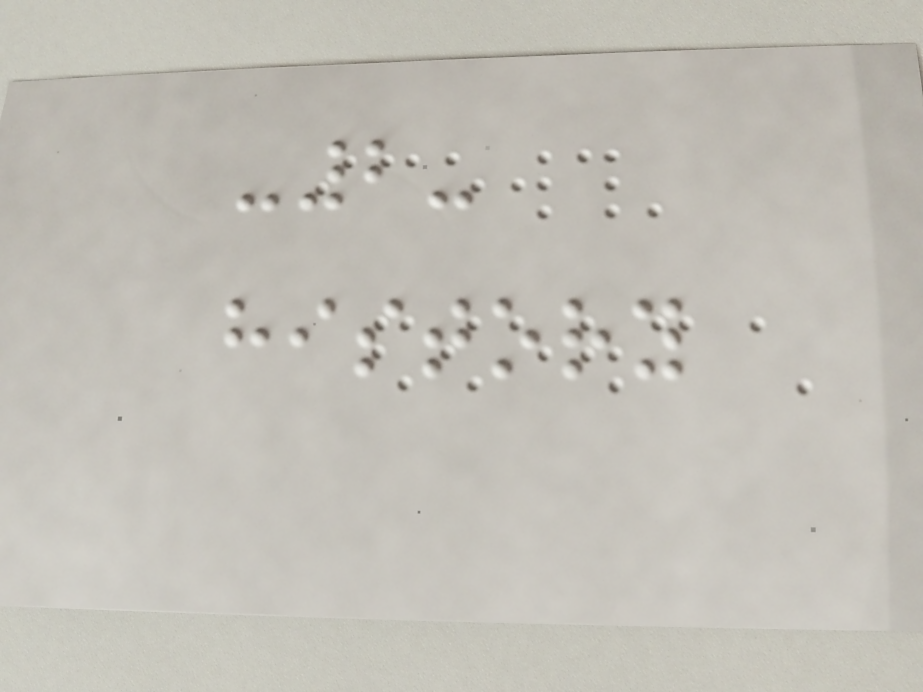-2-
history
